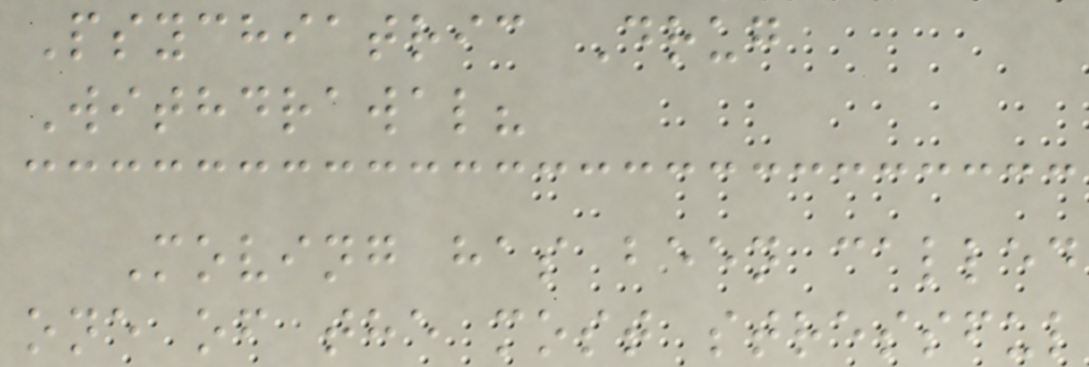Psychiatric Drug
Withdrawal?
Moving has been called
one of the most stressful
